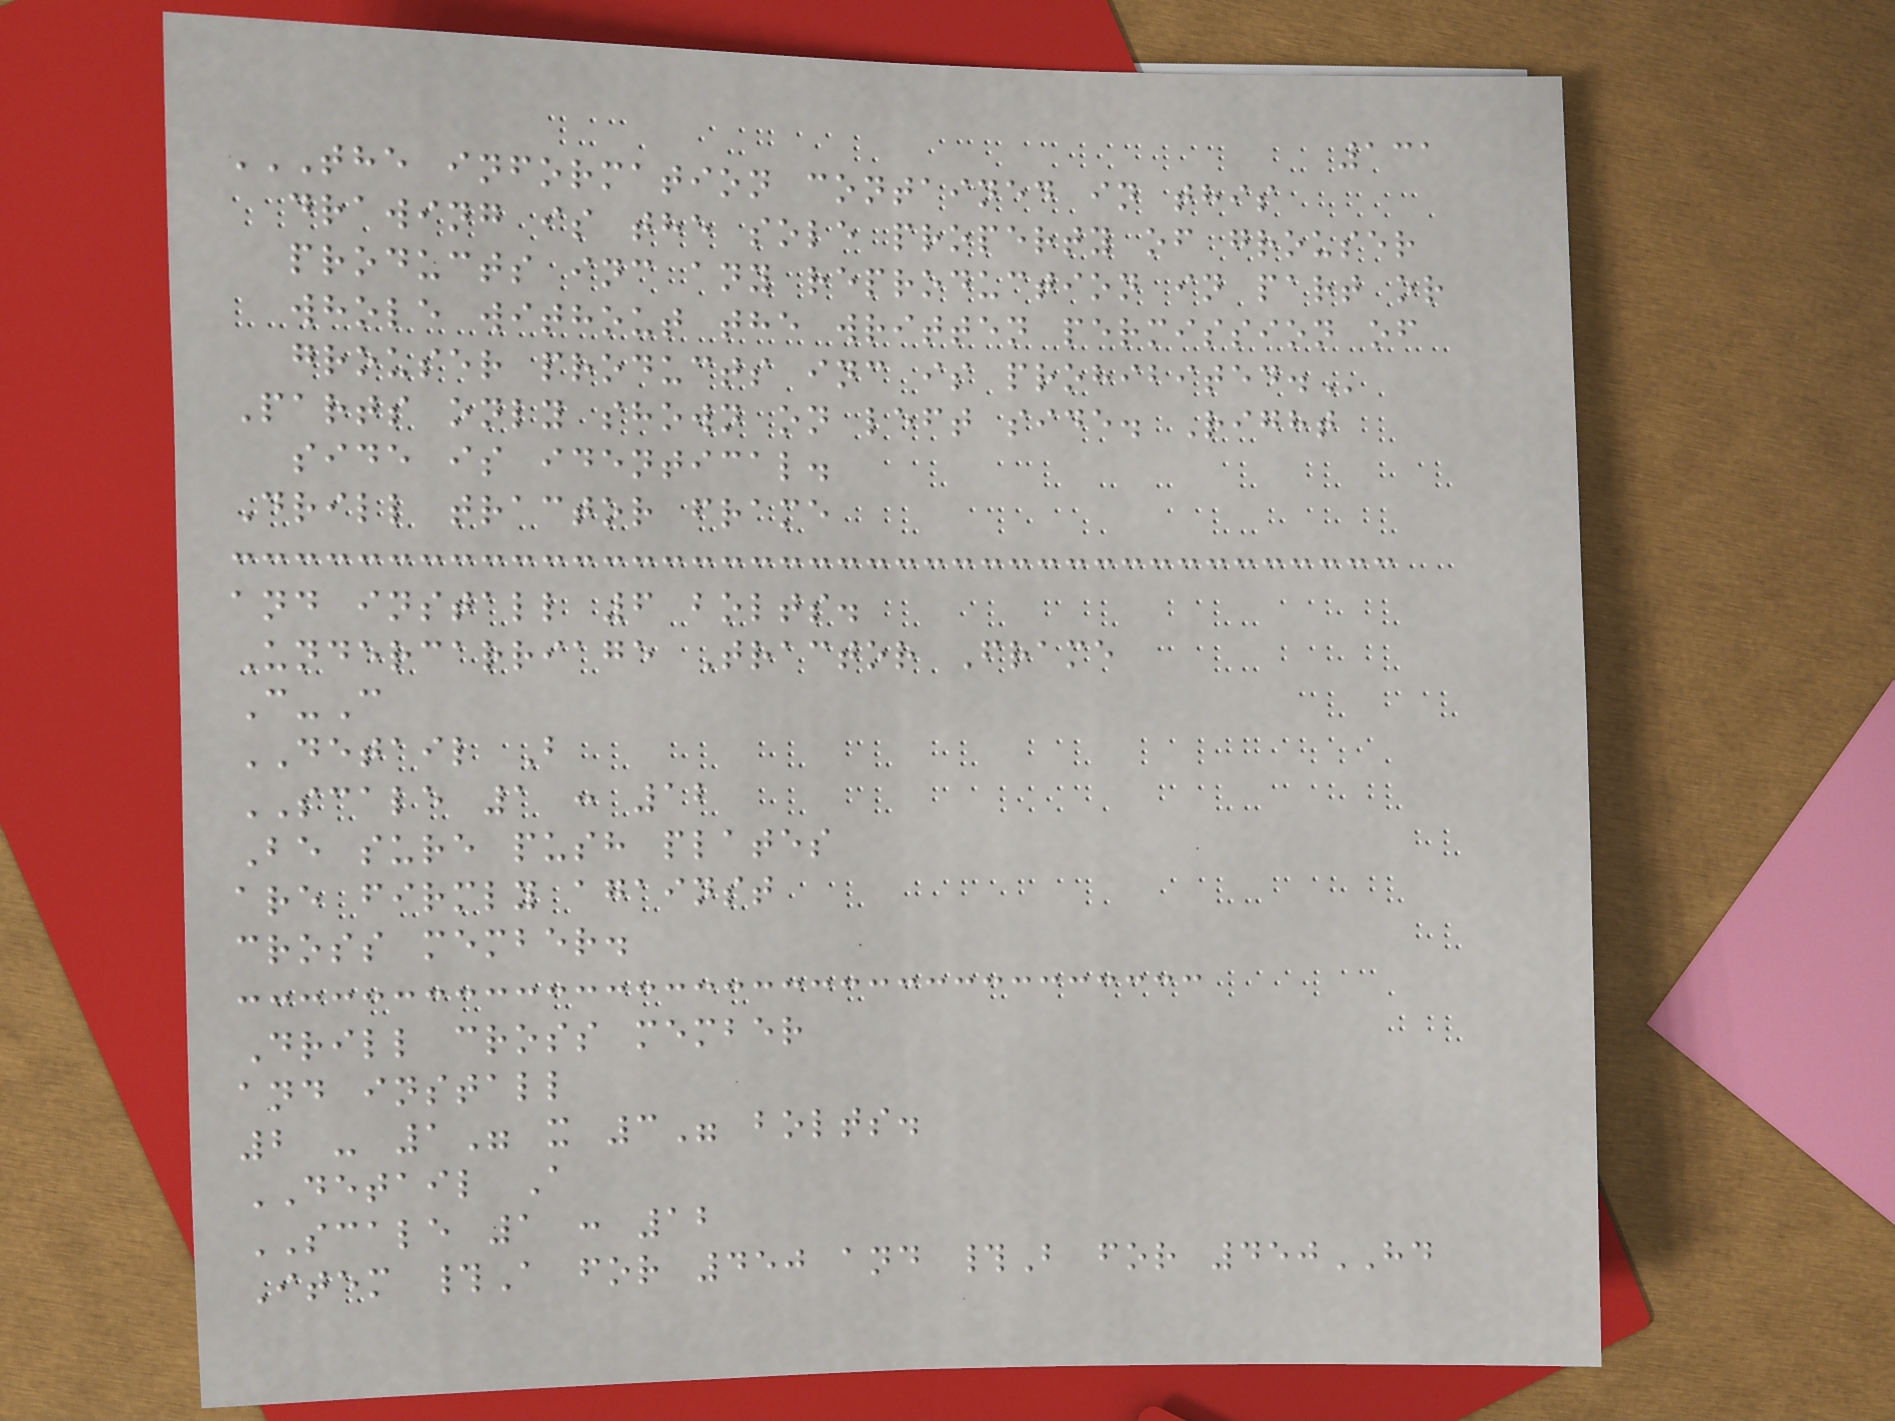131
THE INFORMATION CONTAINED IN THIS
DRAWING IS THE SOLE PROPERTY OF GROUSER
PRODUCTS INC ANY REPRODUCTION IN PART OR
WHOLE WITHOUT THE WRITTEN PERMISSION OF
GROUSER PRODUCTS INC IS PROHIBITED.
Parts only shown on left side. Right
side is identical.
Drill tractor frame
and install 6 bolts.
Undercarriage Tractor Frame
C-C
DETAIL B
SCALE 1 : 12
Be sure push plates
are firmly against
cross member.
Drill cross member
and install
2 - 1" x 3" bolts.
DETAIL A
SCALE 1 : 12
Item #A for 450 and #B for 450HD
